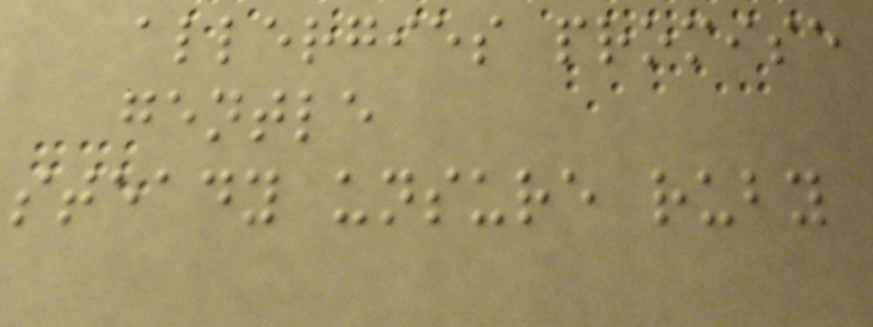allergies promise
gentle
steady unsure ruby
